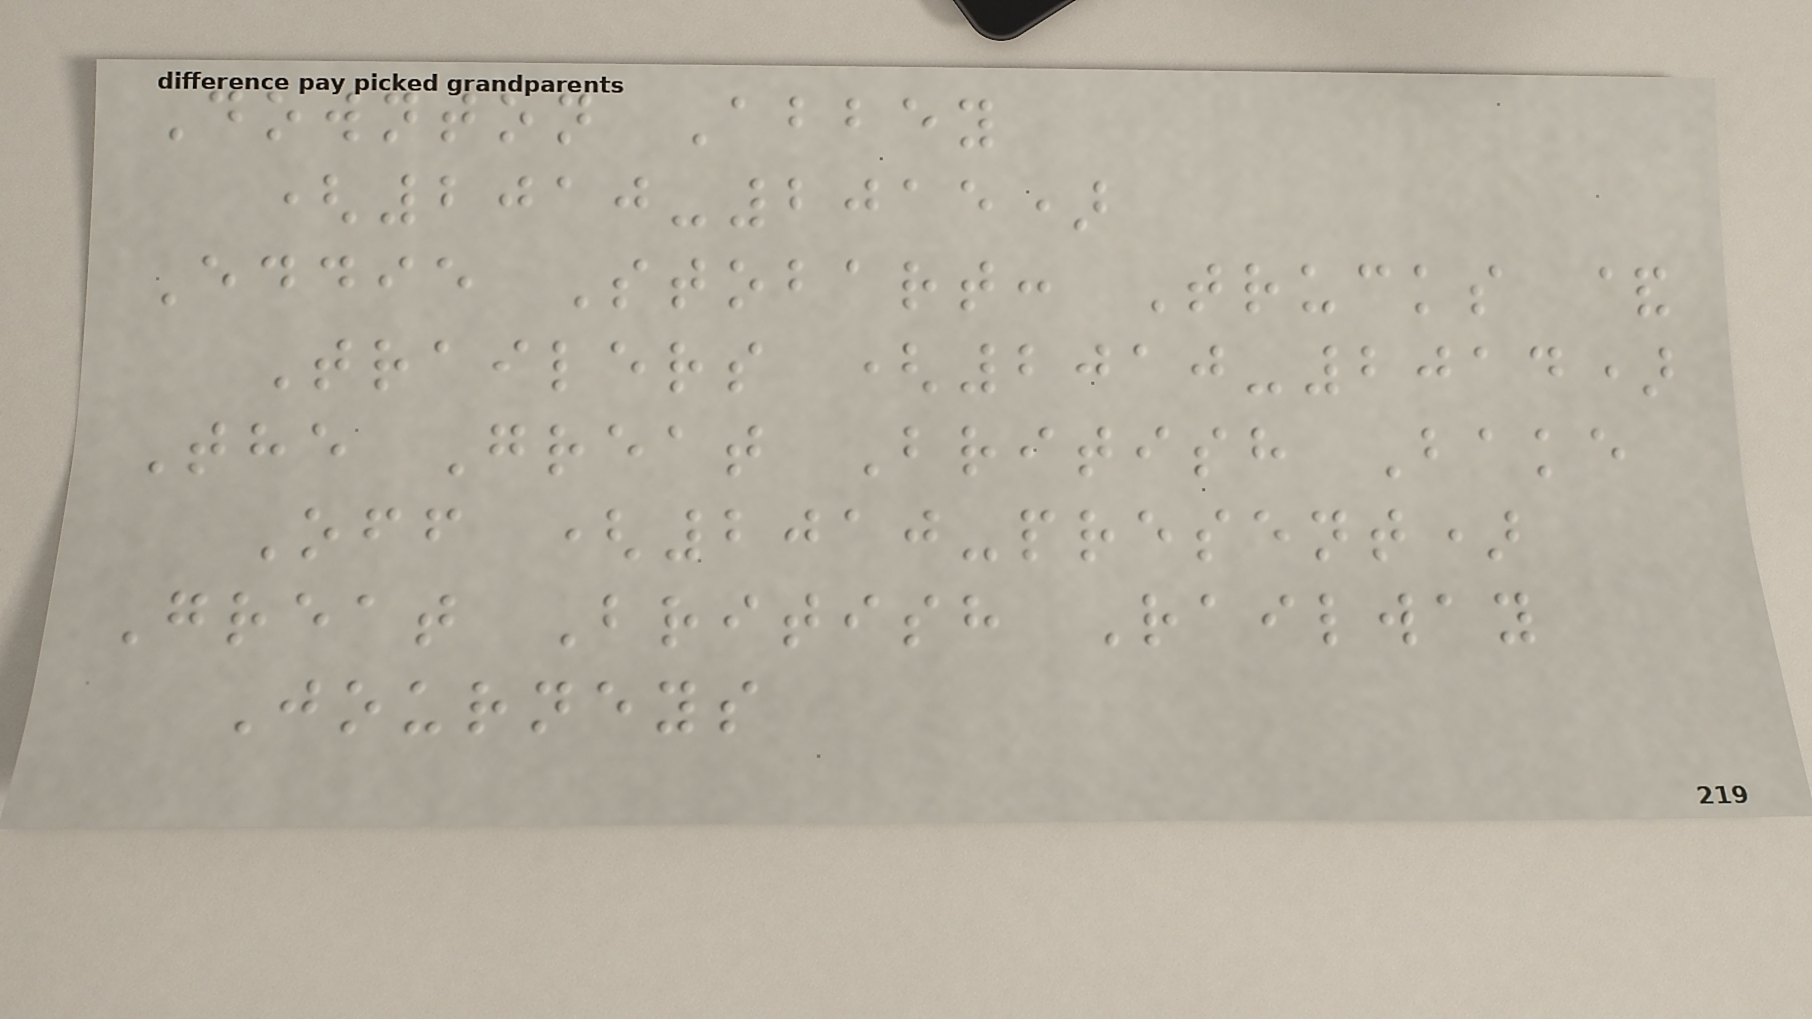Downton Abbey
(2010-2015)
Eddie Stobart: Trucks &
Trailers (2010-2014)
The Great British Bake
Off (2010-present)
Great British Railway
Journeys
